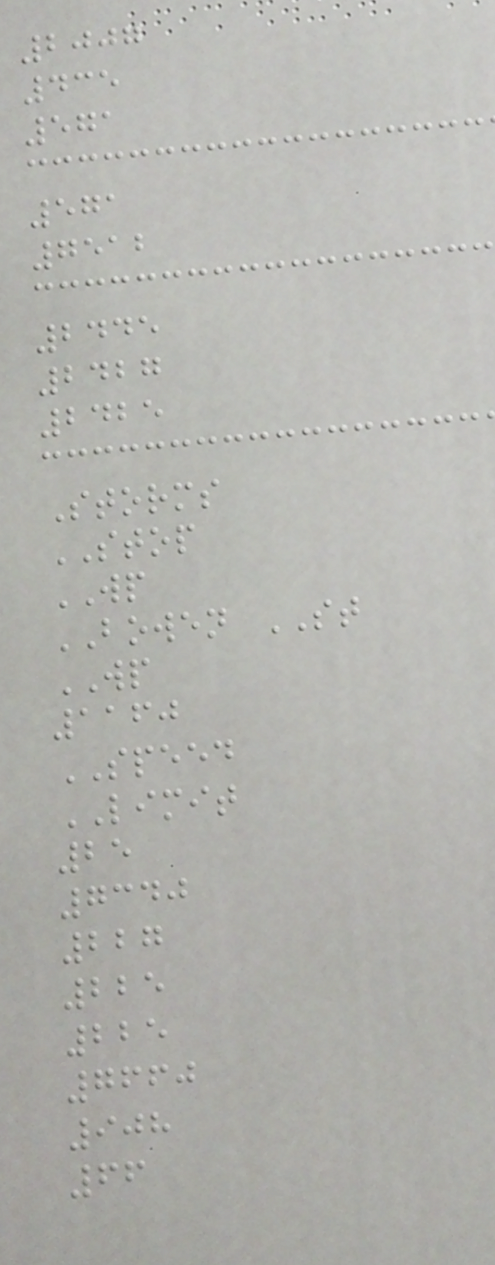2007
435
571
571
7512
2445
2427
2425
Storms
STOP
WP
BOWEN ST
WP
1160
SPEED
LIMIT
25
7340
227
225
225
7660
908
66
